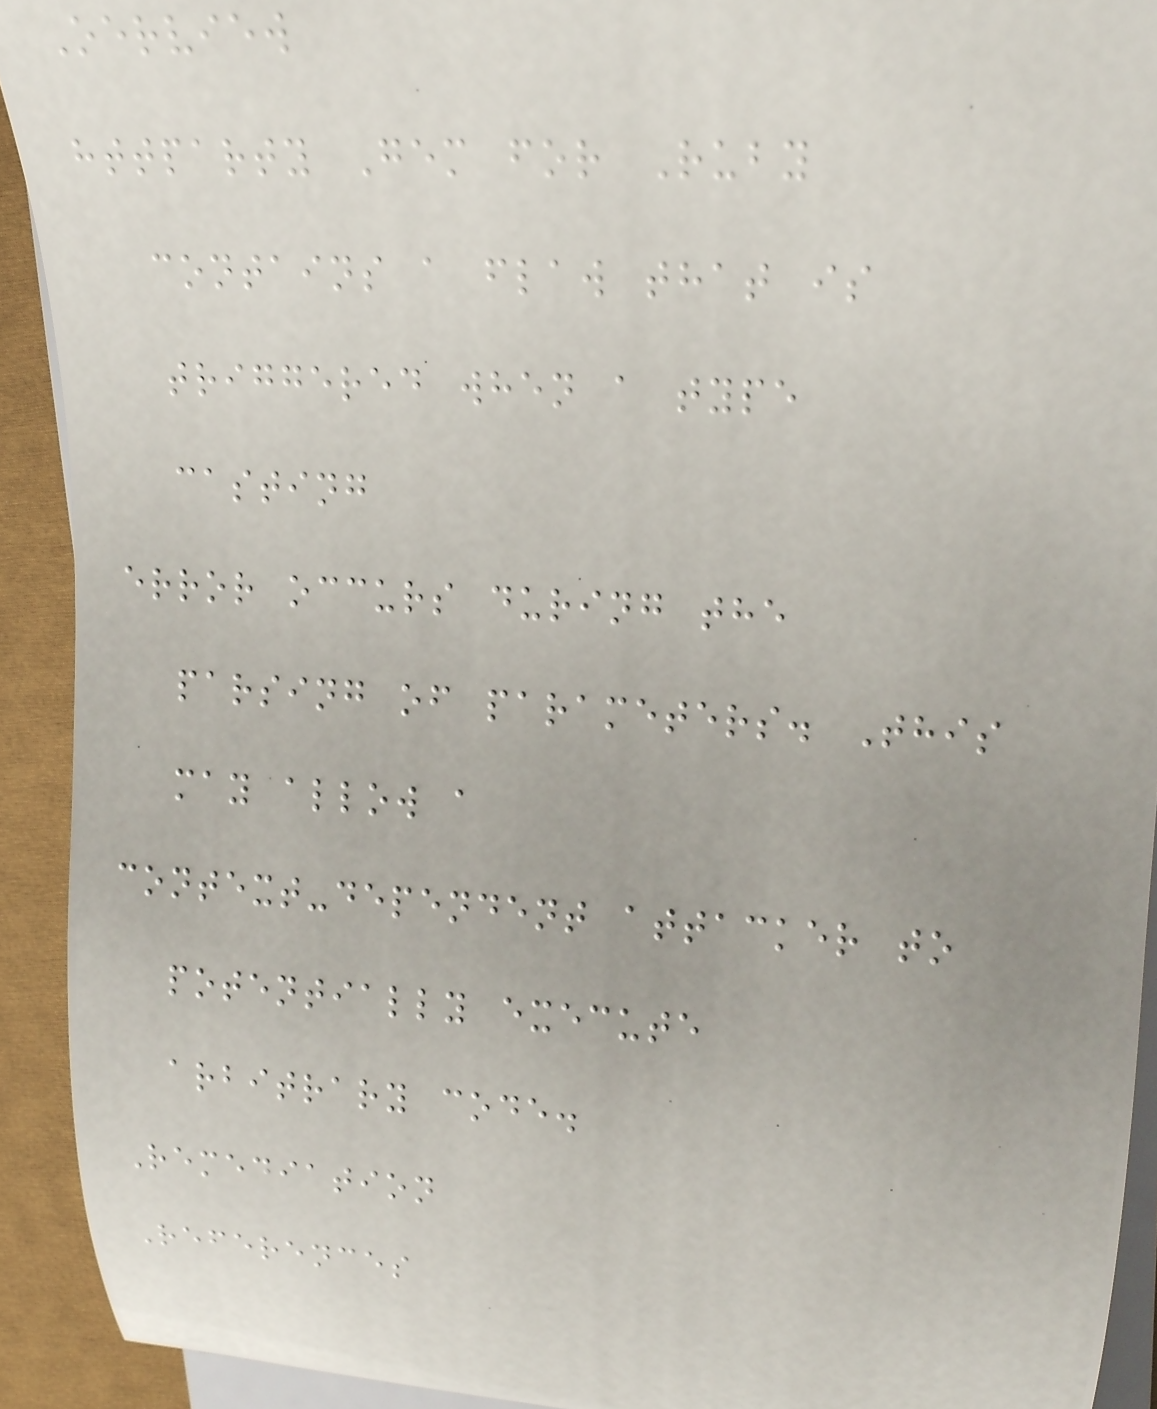Oerview
httparty Gem for Ruby
contains a flaw that is
triggered when a type
casting
error occurs during the
parsing of parameters. This
may allow a
context-dependent attacker to
potentially execute
arbitrary code.
Remediation
References
